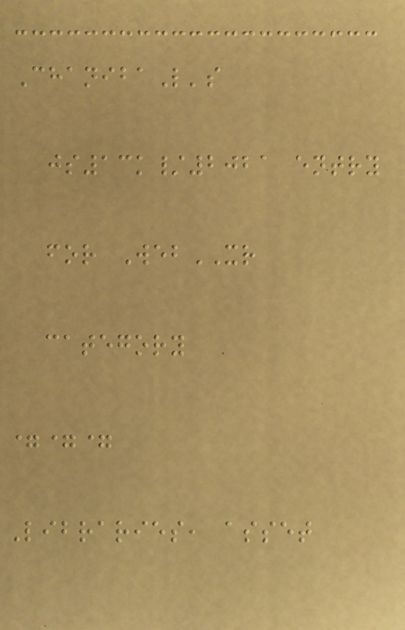ChanibaL's
js13k/2021 entry
for WebXR
category
===
Libraries, asset
